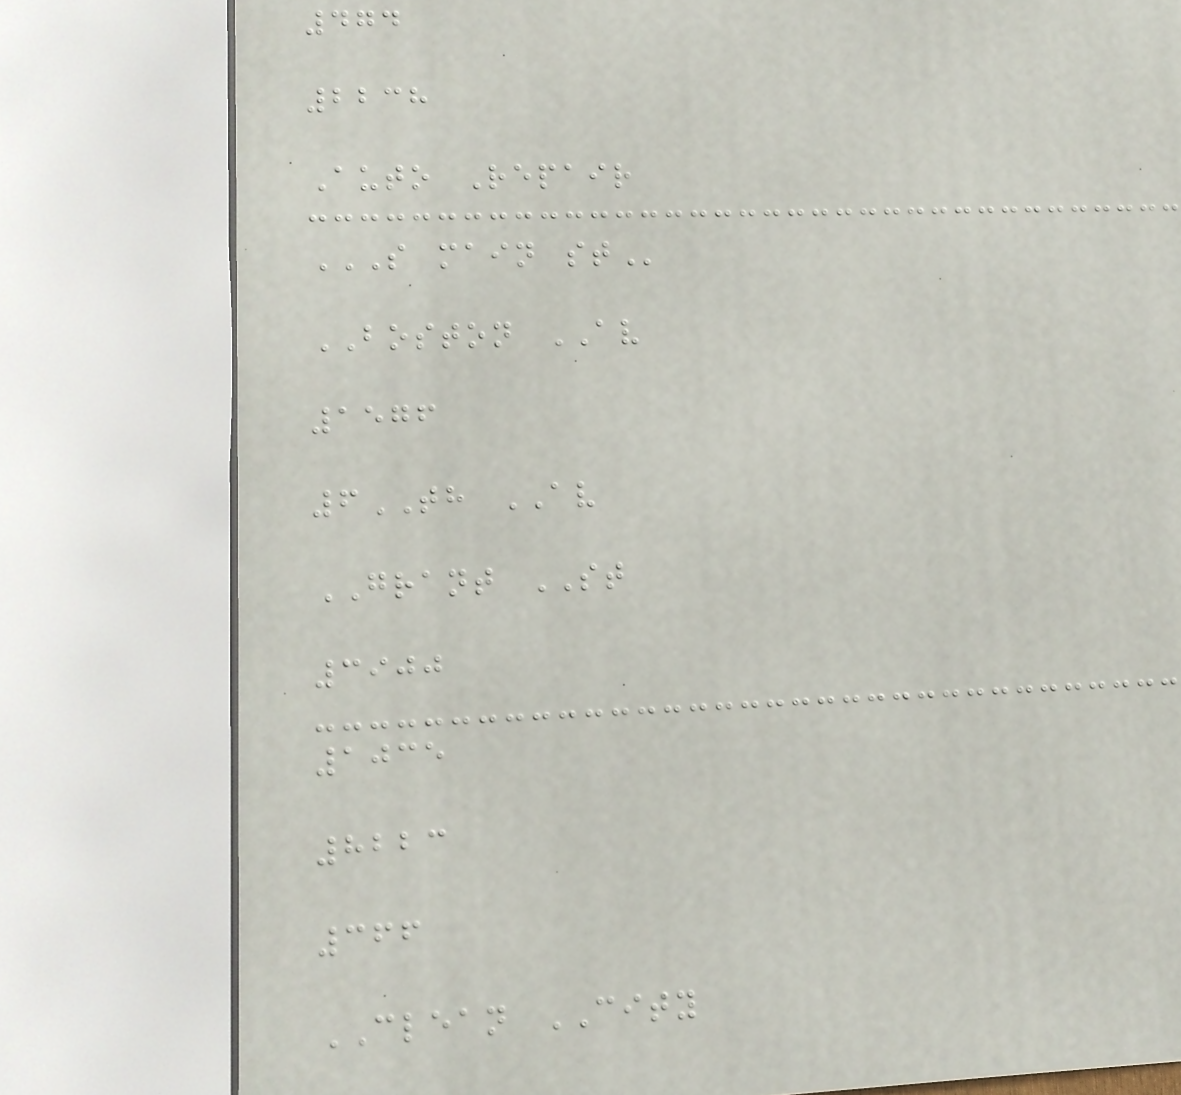474
2238
Auto Repair
S MAIN ST
BOSTON AV
1576
6TH AV
GRANT ST
3900
1035
8223
366
CLEAN CITY
